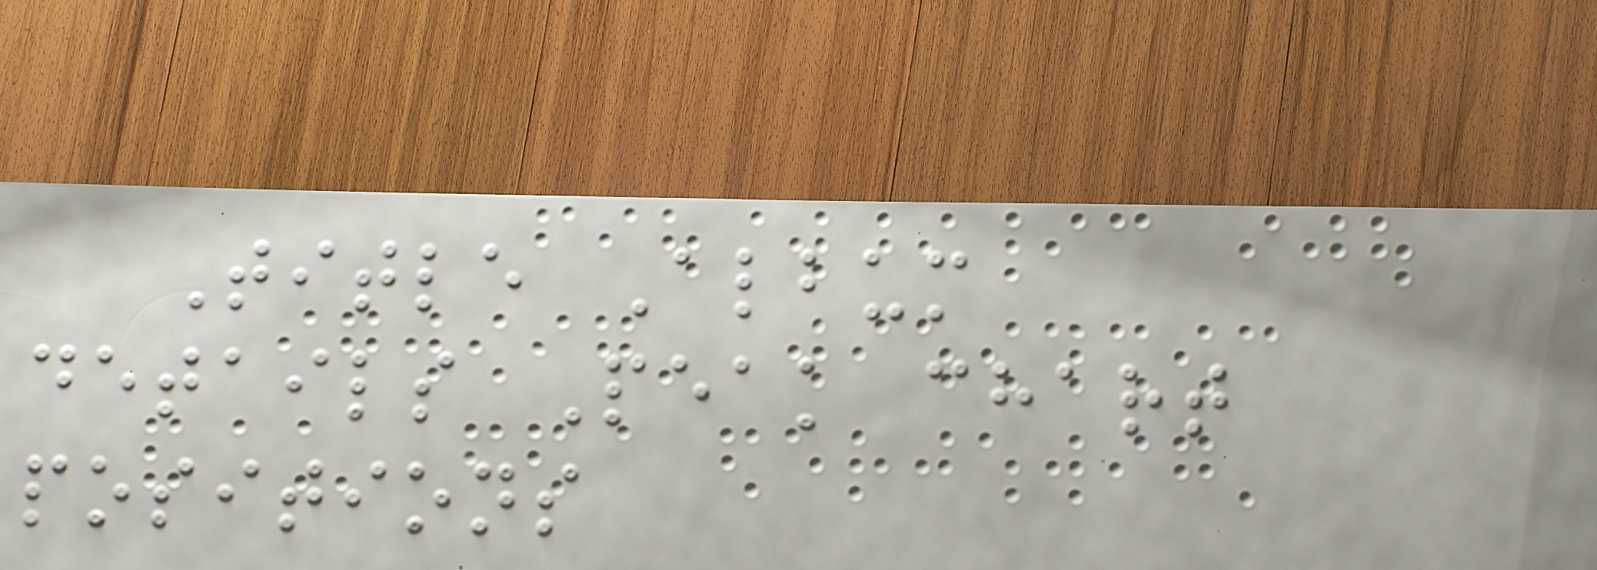Title Album
details Peak chart
positions
